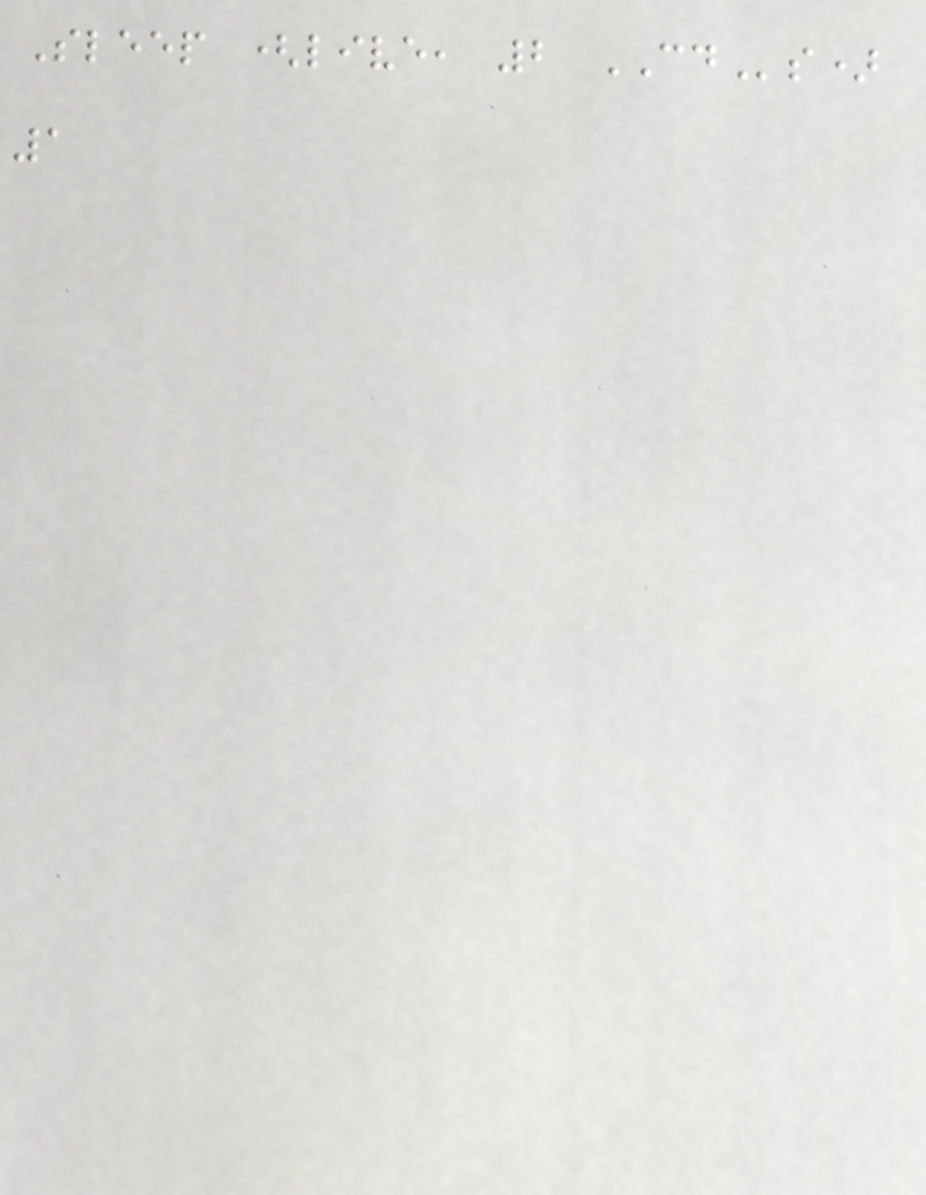Sleep (live, 2 CDs)
1
